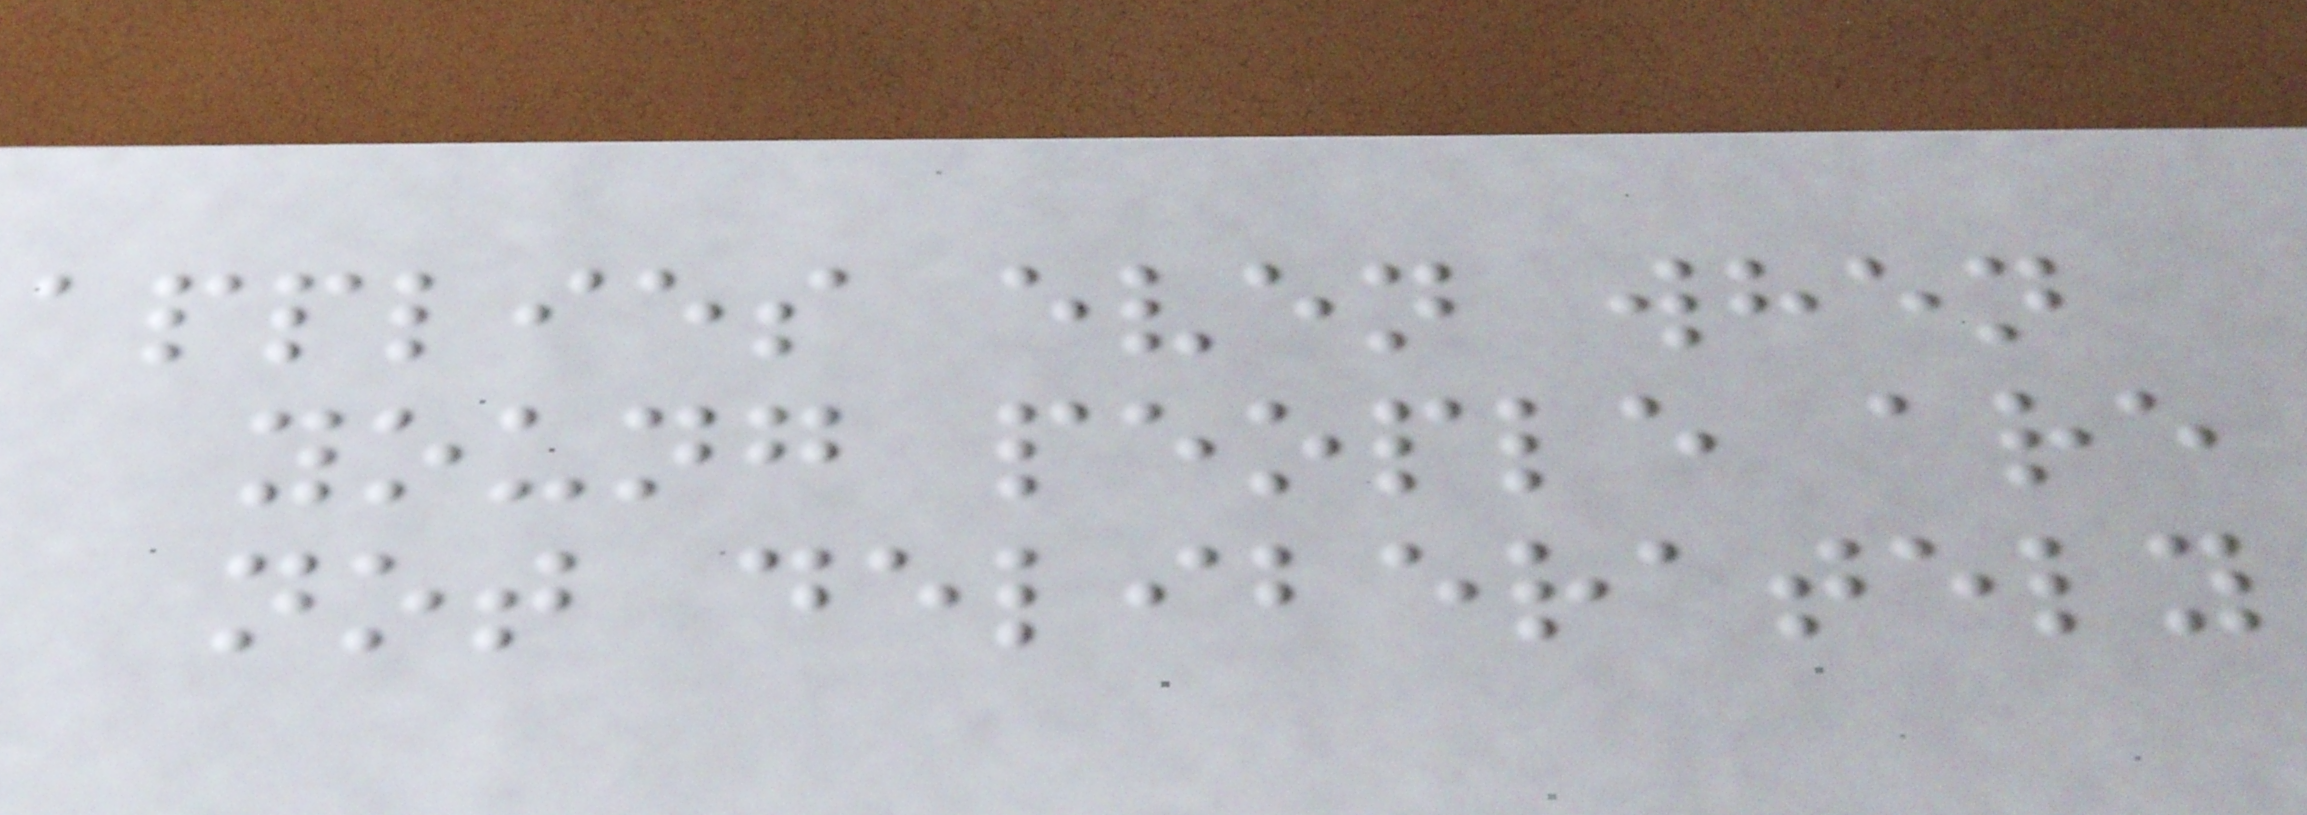applies even when
young people are
not deliberately
